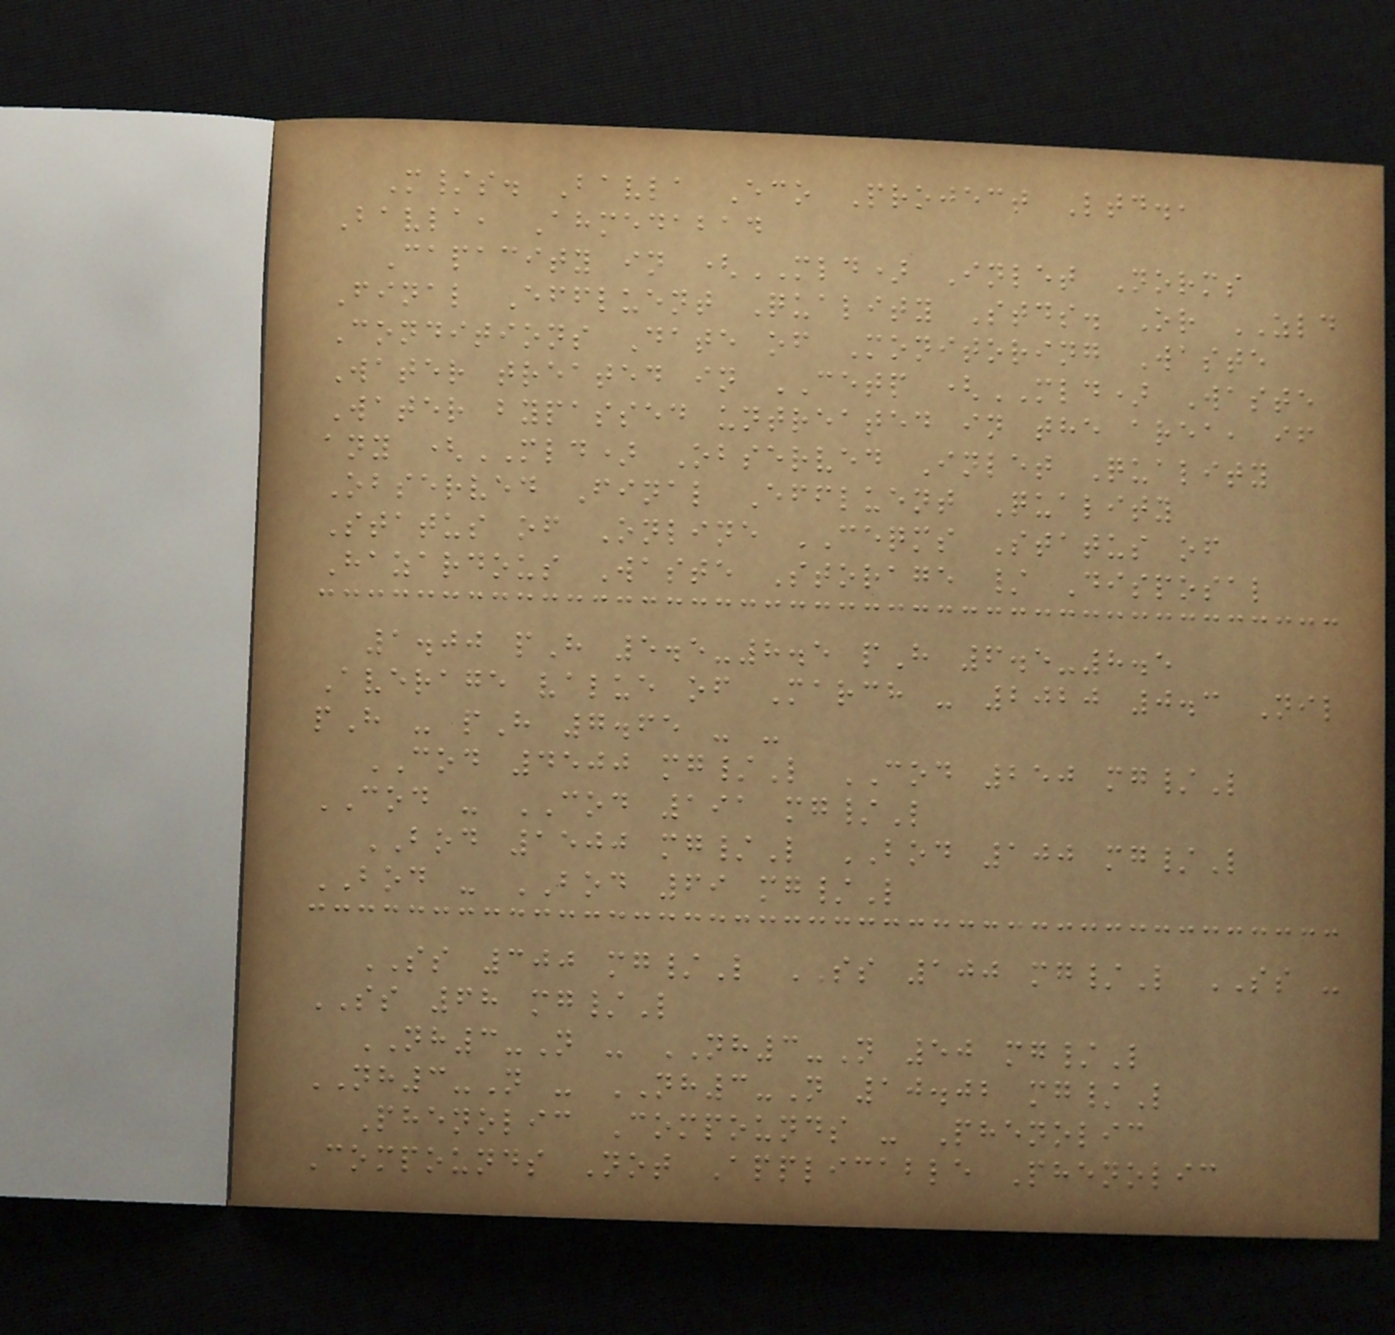M/s. Bavla Eco Project Ltd.,
Bavla, Ahmedabad
Capacity in (MLD) Inlet Norms
Final Effluent Quality Stds. Or ZLD
Conditions Date of Monitoring Waste
Water treated in CETP (MLD) Waste
Water bypassed untreated in the area, if
any (MLD) Observed Inlet Quality
Observed Final Effluent Quality
Status of Online CEQMS Status of
Hazardous Waste Storage / Disposal
1.00 pH 5.5-8.5 pH 6.5-8.5
Average value of March - 2020 0.3 Nil
pH - pH 7.65 - -
COD 4500 mg/L COD 250 mg/L
COD - COD 191 mg/L
BOD 1500 mg/L BOD 100 mg/L
BOD - BOD 69 mg/L
SS 300 mg/L SS 100 mg/L SS -
SS 68 mg/L
NH3-N - NH3-N 50 mg/L
NH3-N - NH3-N 10.02 mg/L
Phenolic Compounds - Phenolic
Compounds Not Applicable Phenolic
